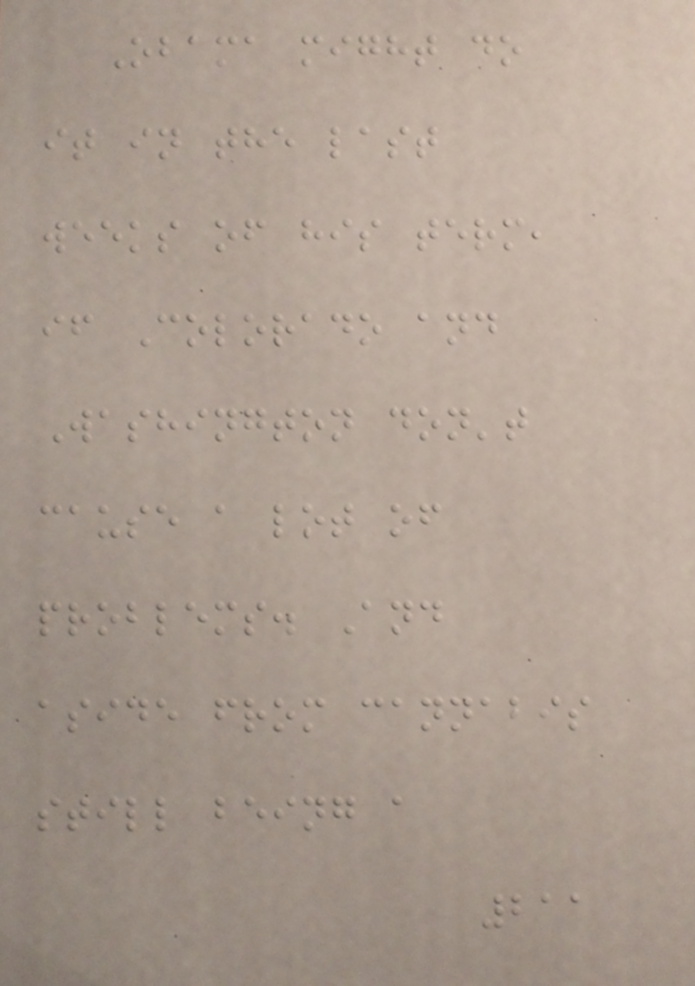Obama might do
it in the last
weeks of his term,
if Colorado and
Washington don't
cause a lot of
problems. And
aside from cannabis
still being a
211
